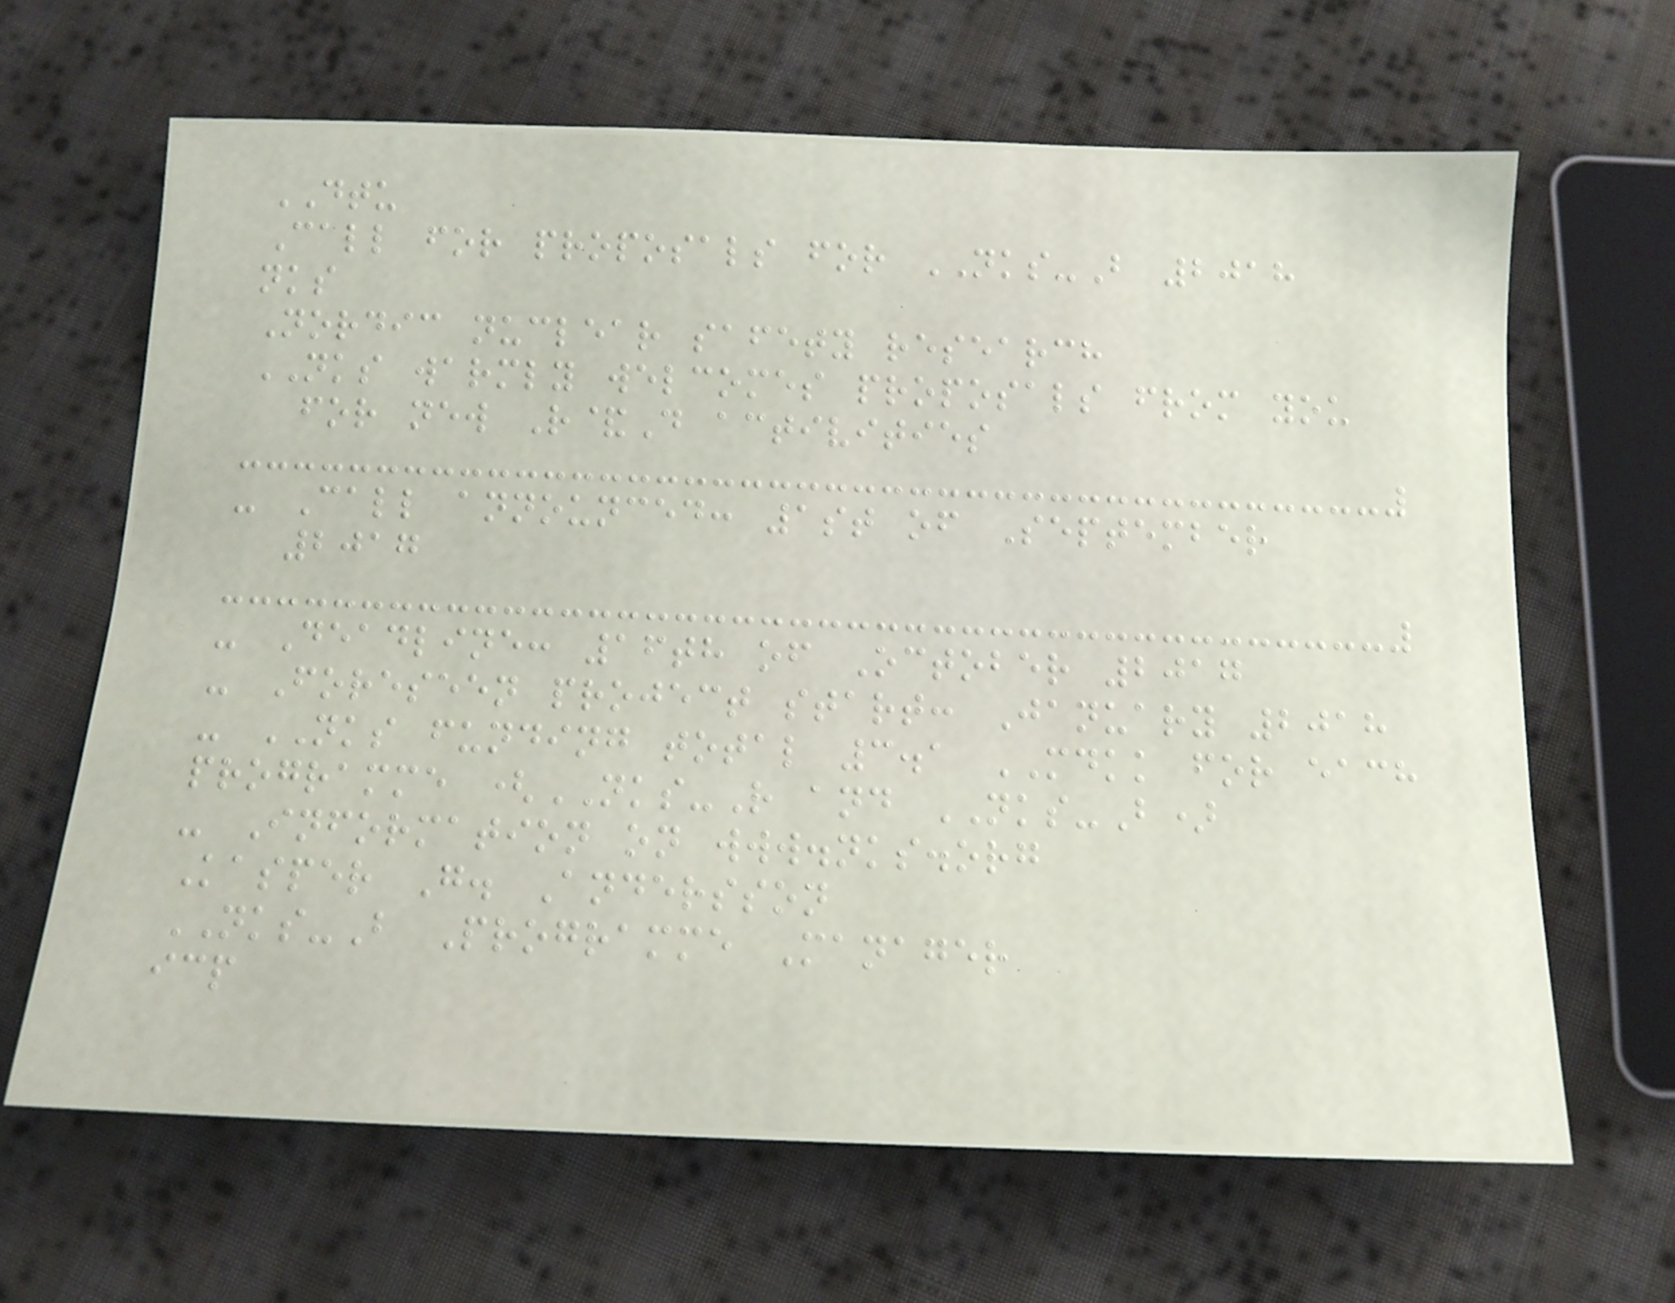DTU
Call for proposals for NKS-B 2018
nks
Nordic nuclear safety research
NKS warmly welcomes proposals from you
for new R&D activities
- Call announced: 1st of September
2017
- Deadline: 16th of October 2017
- Foreseen project start: January 2018
- NKS funding total 3.1 MDKK for each
programme (NKS-R and NKS-B)
- Information on www.nks.org
Kasper G. Andersson
NKS-B Programme Manager
icp
